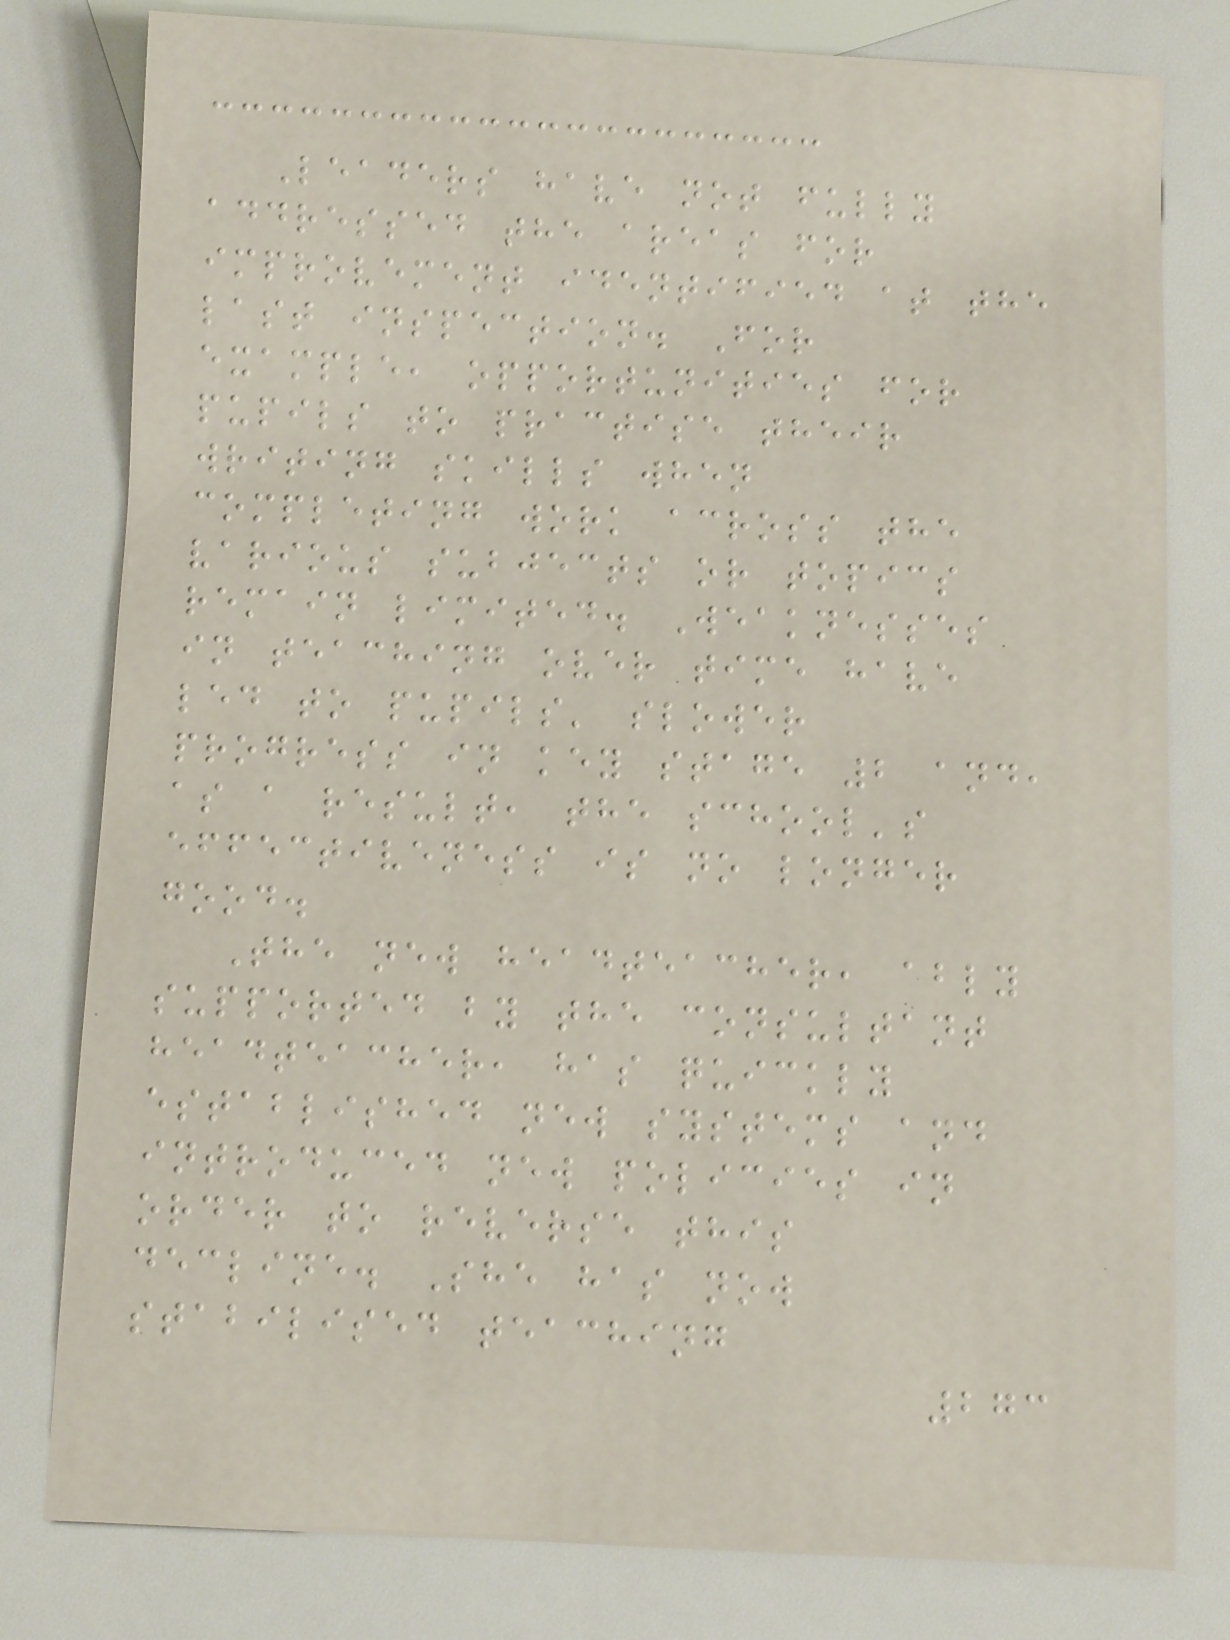Leaders have not fully
addressed the areas for
improvement identified at the
last inspection. For
example, opportunities for
pupils to practise their
writing skills when
completing work across the
various subjects or topics
remain limited. Weaknesses
in teaching over time have
led to pupils' slower
progress in key stage 2 and,
as a result, the school's
effectiveness is no longer
good.
The new headteacher, ably
supported by the consultant
headteacher, has quickly
established new systems and
introduced new policies in
order to reverse this
decline. She has now
stabilised teaching
273
